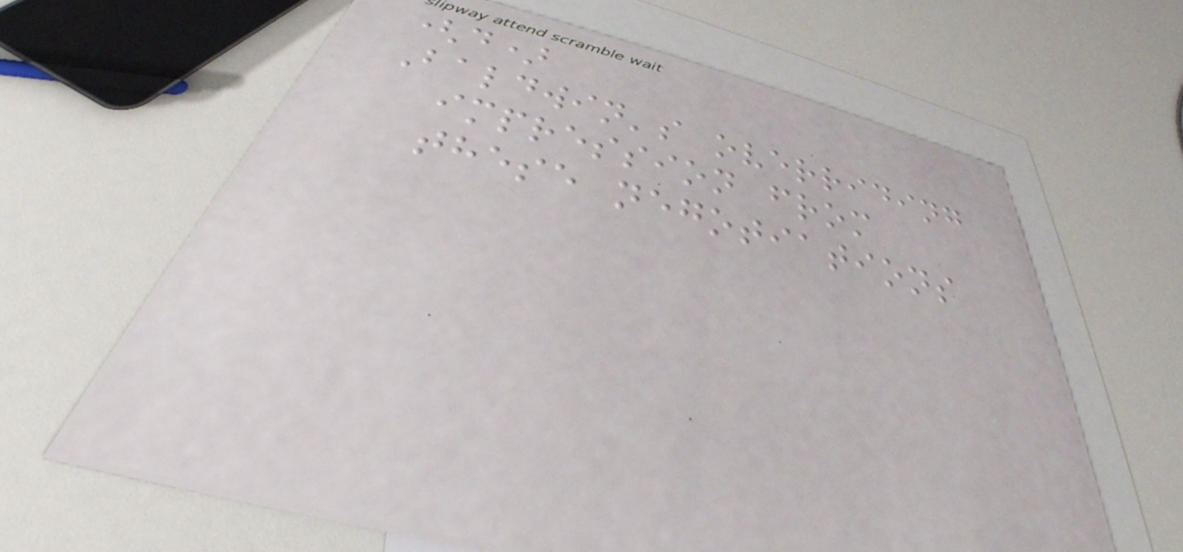(d)
Baldwin's overriding
impression from
these negotiations
